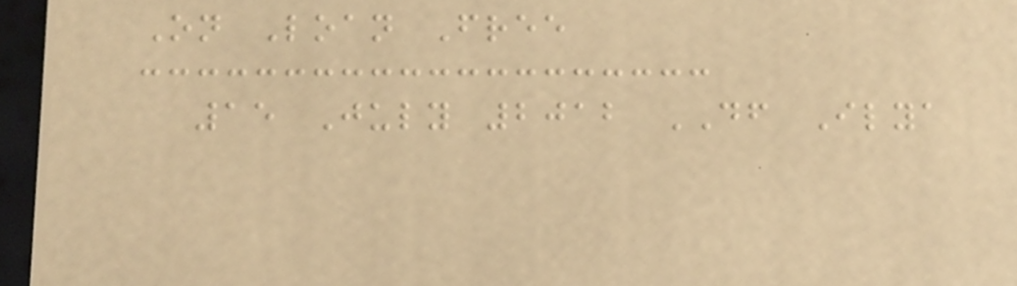On Loan Free
15 July 2012 DF Ilya
